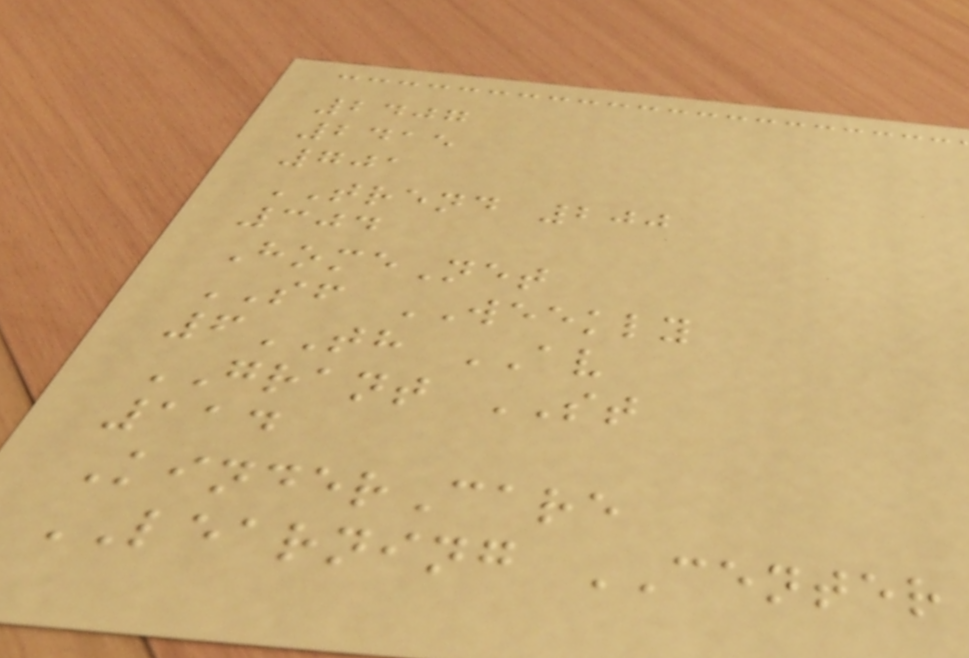2407
2415
701
TREND 200
304
HomeNet
SF WEEKLY
6TH AV
GRANT ST
114
KinderCare
LEARNING CENTER
